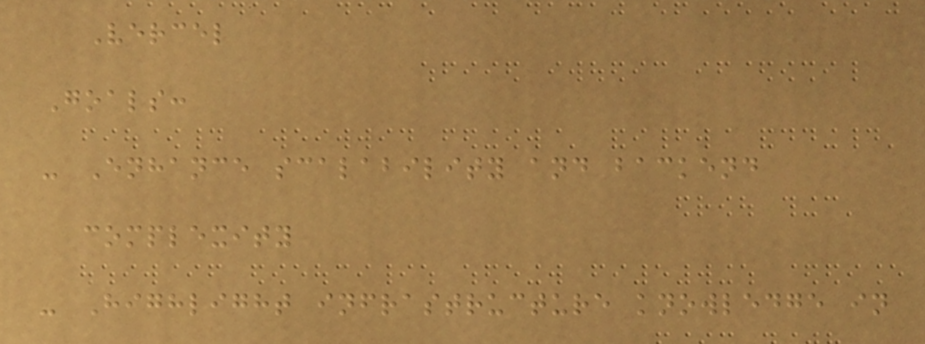Vercel
Goals:
- Enhance scalability and backend
complexity
- Highlight infrastructure knowledge in
